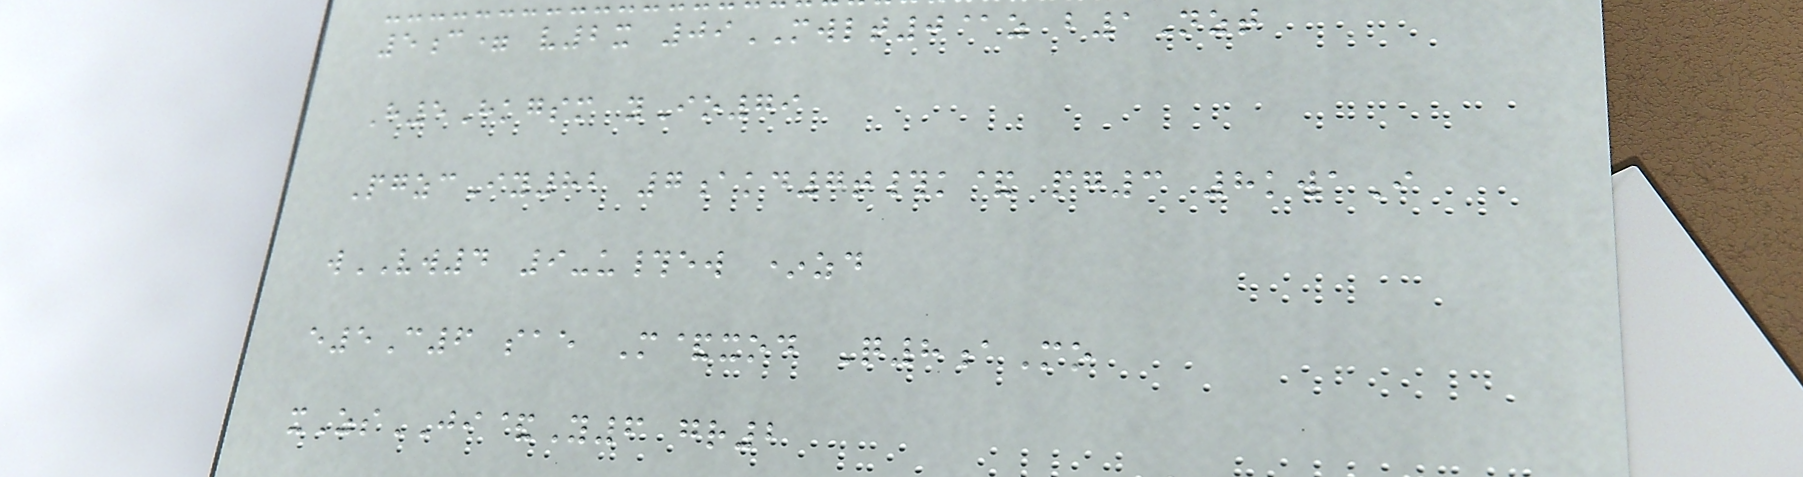5c= v2x 09MWLT0@z b1Nzt
H5Hkgsm yIo79
PgzcIy82 7akd7t#k& pg3 8kwaI
wVW4 9-u#ew *zd
e5C6 sae M&xod Q8aMo
xZsJI&Y6 gr2
